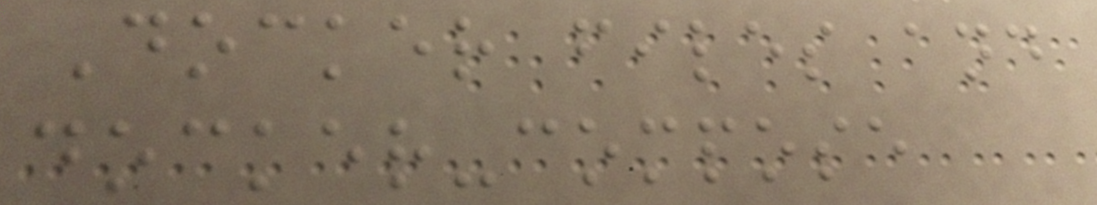Docker files and
docker-compose
